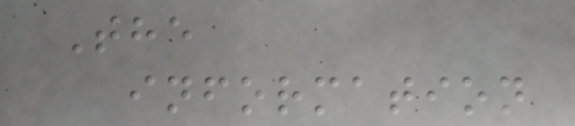The
information
